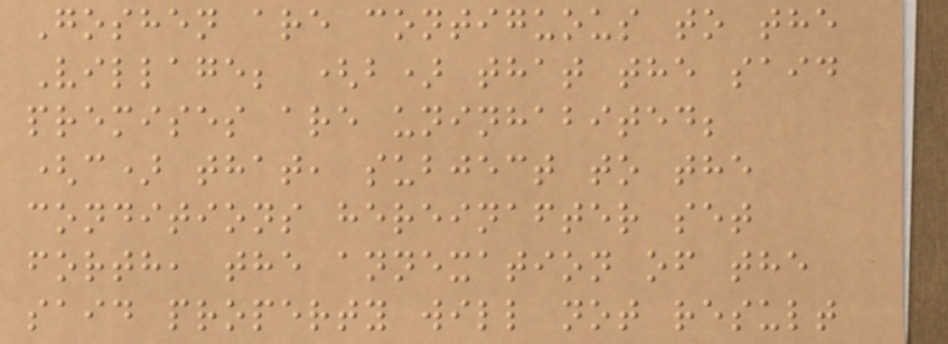Goshen are contiguous to the
Village; (b) that the said
premises are uninhabited;
(c) that, subject to the
conditions hereinafter set
forth, the annexation of the
said property will not result
